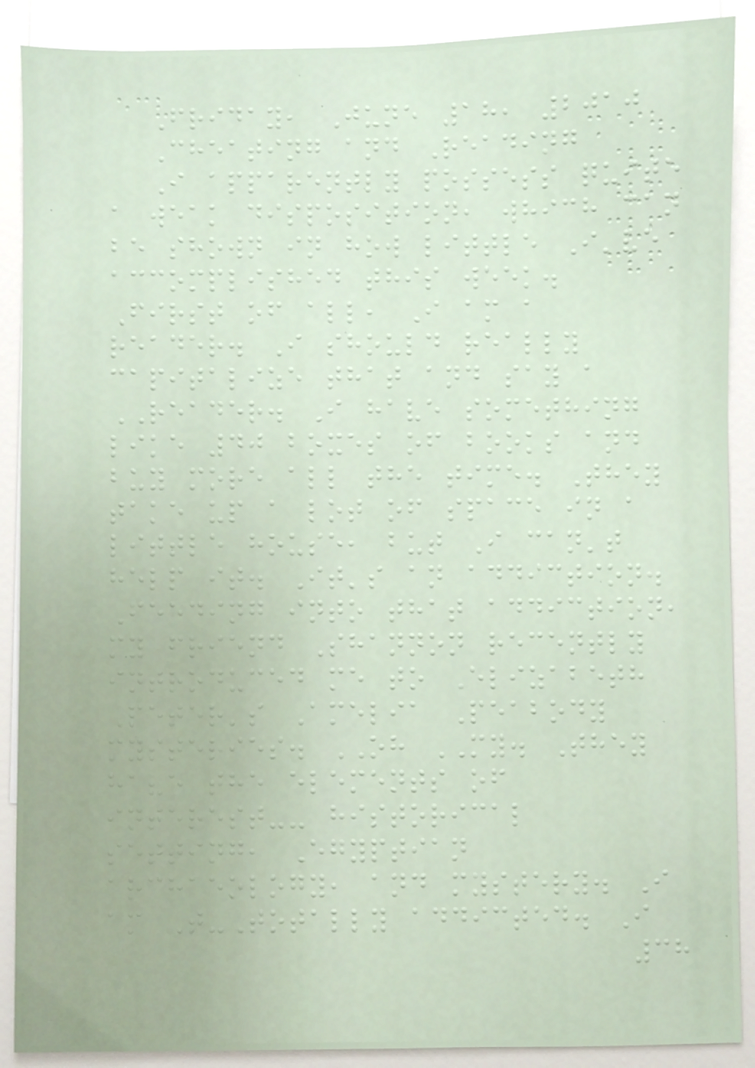Friday, June 18, 2010
Cheating and Reading
I apparently possess quite
a weak disposition, which can
be shown in how little I've
accomplished this week.
First of all, I am a
reader. I should really
capitalize that and say a
READER. I have something
like 40 boxes of books and
buy more all the time. They
take up a lot of space in a
little house, but I can't
help it. It's an addiction.
Feeding into that addiction,
my friend Shannon recently
introduced me to Elizabeth
Peter's Amelia Peabody
mysteries. OH MY. They
have the elements of
interest-- historical
setting, Egyptian
archaeology, and mystery. I
am T-Totally addicted. I
38
